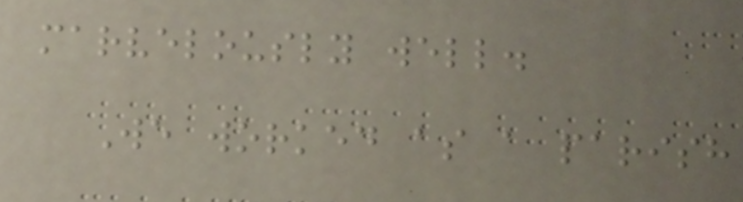marvelously well.
We worked as a parish
